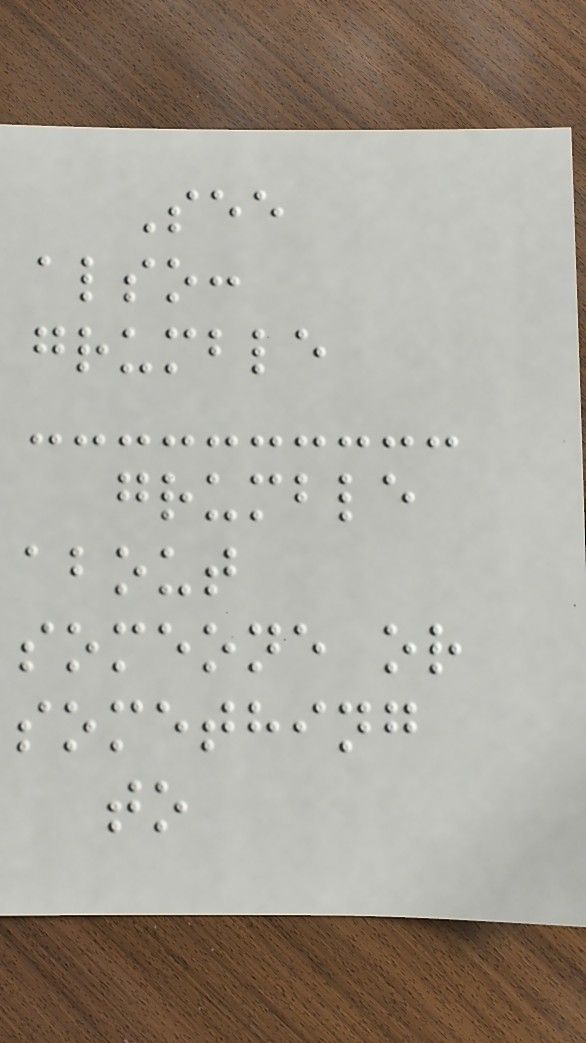See
also:
grumble
grumble
about
someone or
something
to
